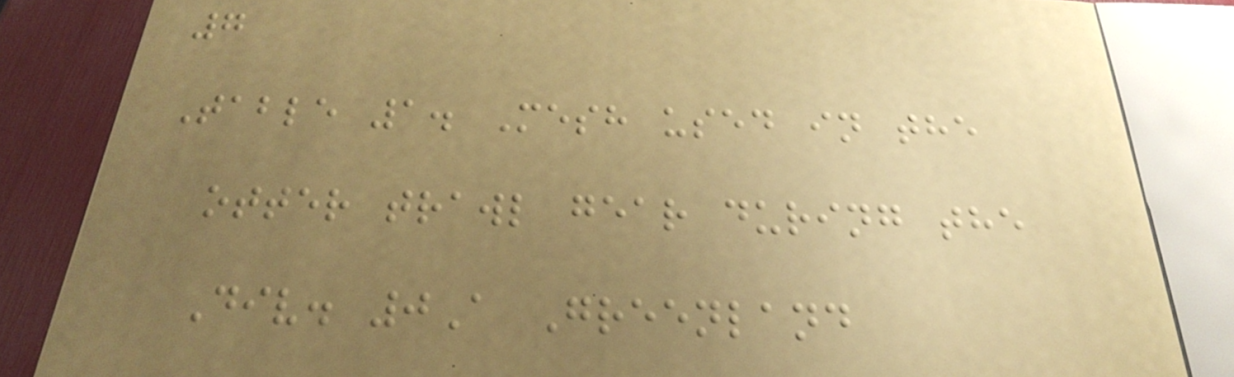7
Table 1. Mesh used in the
otter trawl gear during the
Div. 0A Greenland
